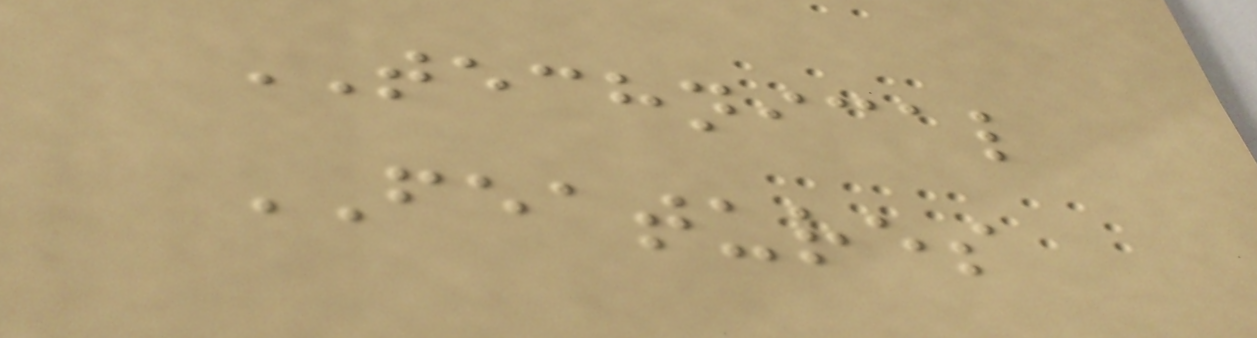TECHNICAL
FEATURES
